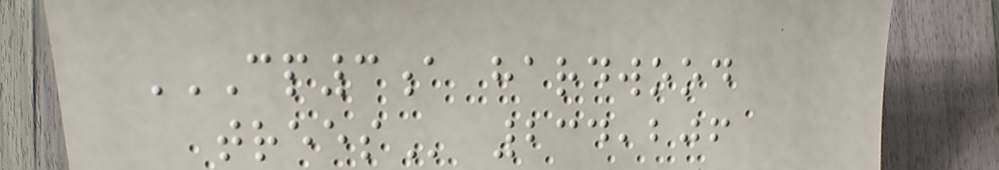CP3A HARDWOOD
TREES 234,206
